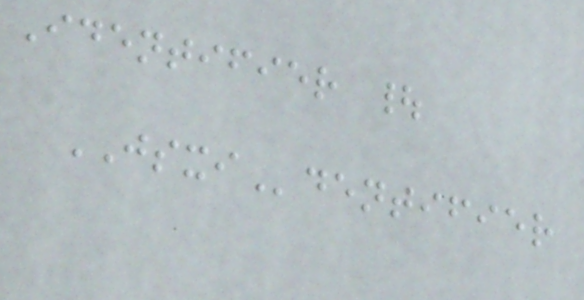Identifier |
JSXIdentifier
